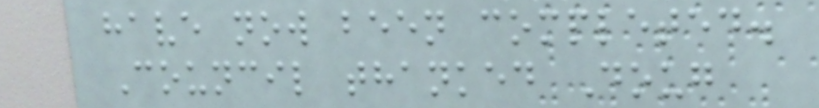have now been completed.
Council thanked Doug
